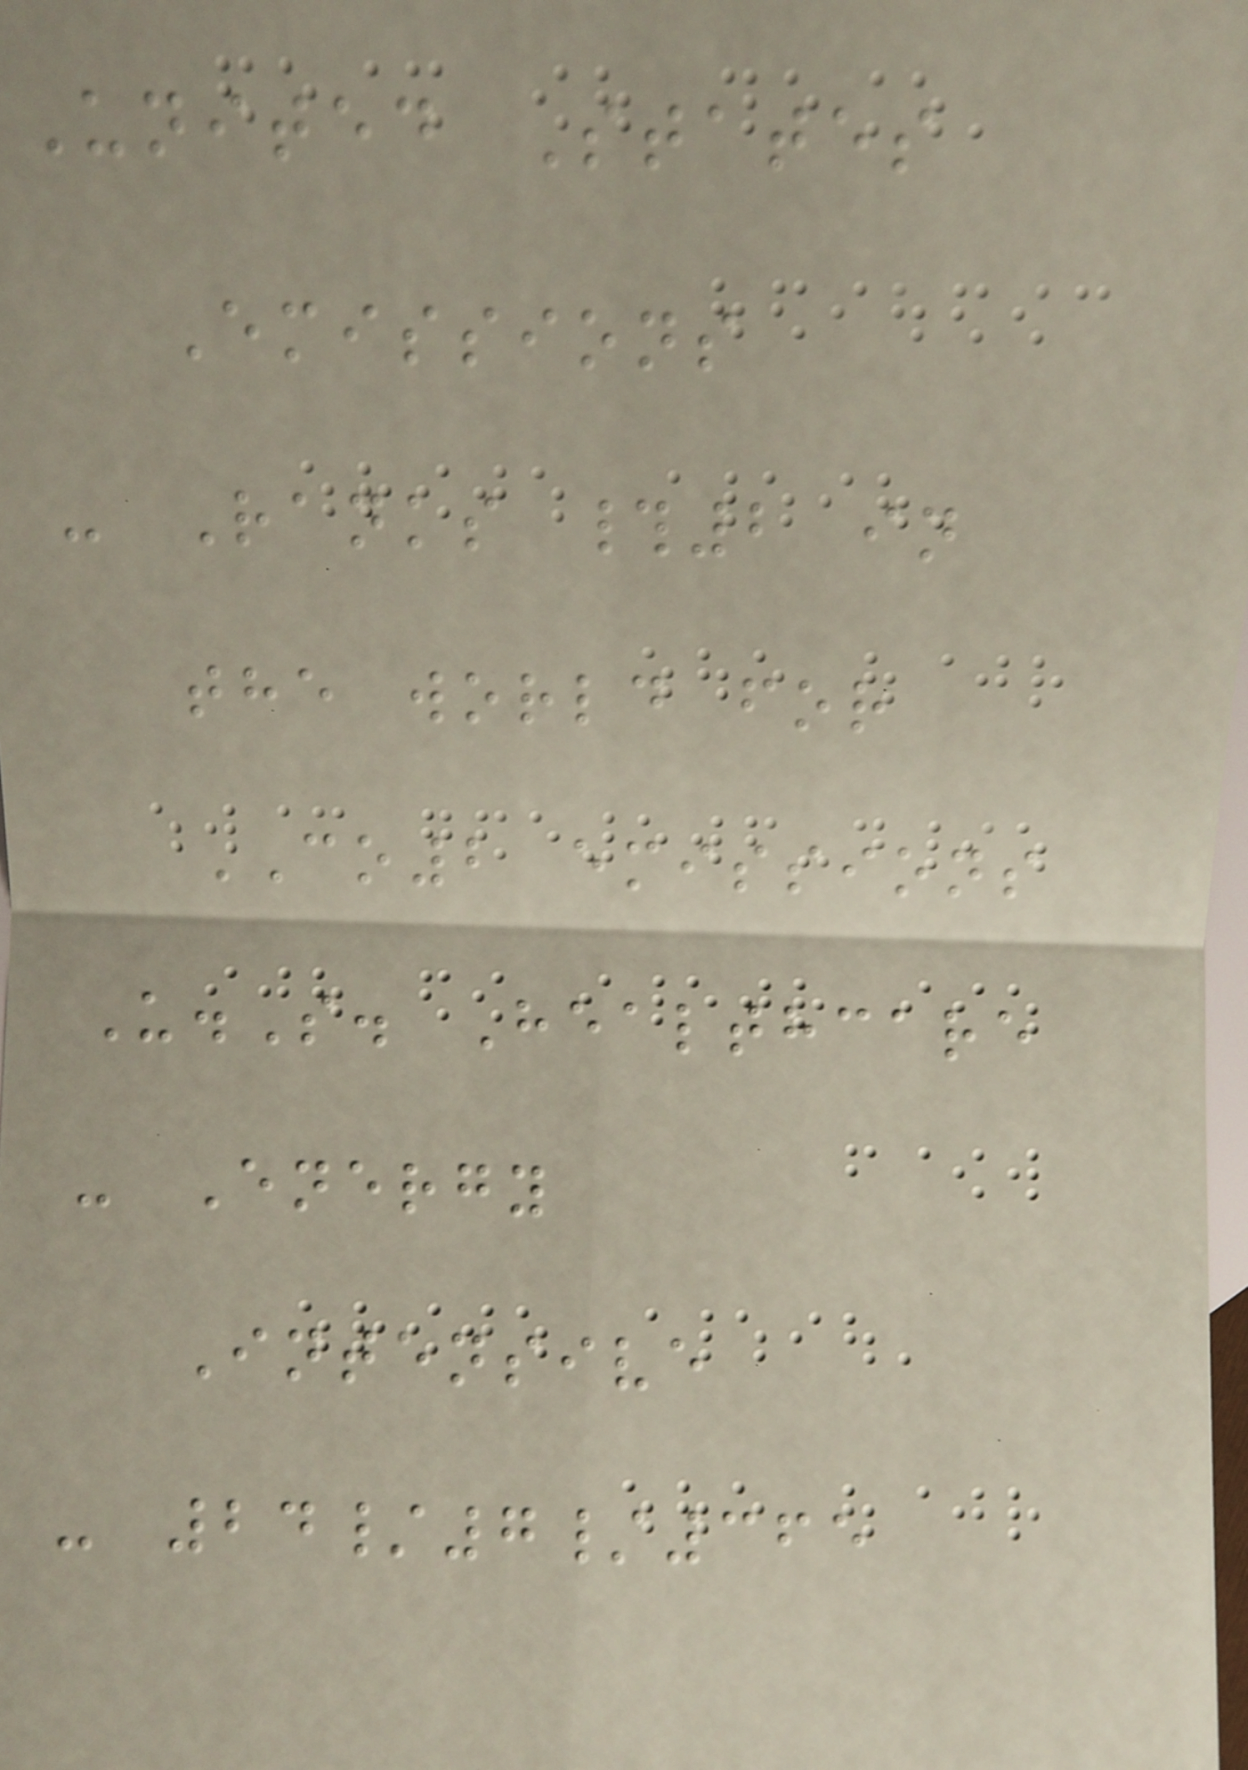United States
Emissions
- Ranks #2 in
the world for
CO2 emissions
U.S. Healthcare
- Energy
Intensive
- 24/7/365
